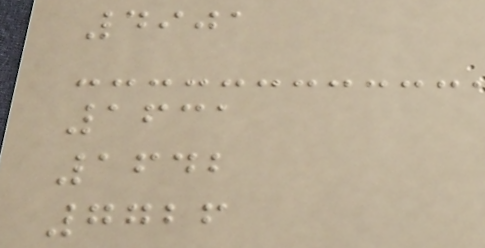4901
1631
1642
7726
